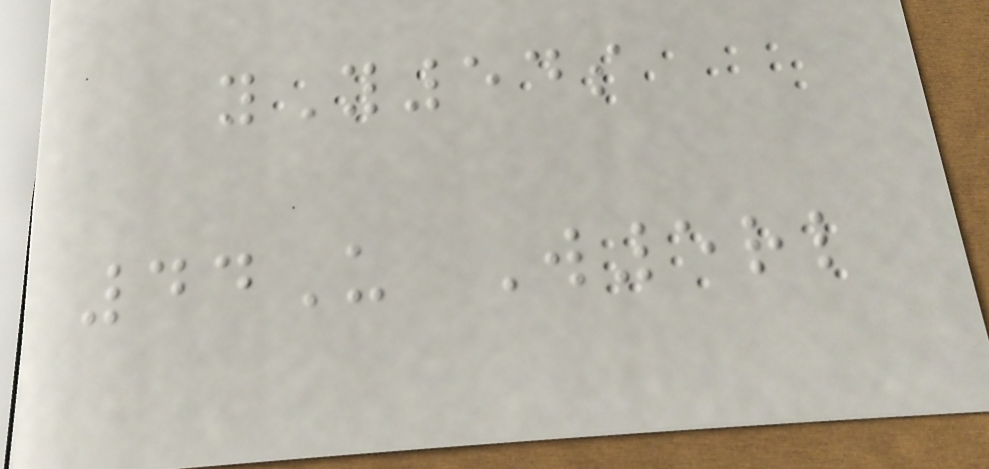yY54s
44U W5rl
